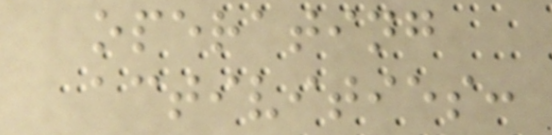operating
activities:
